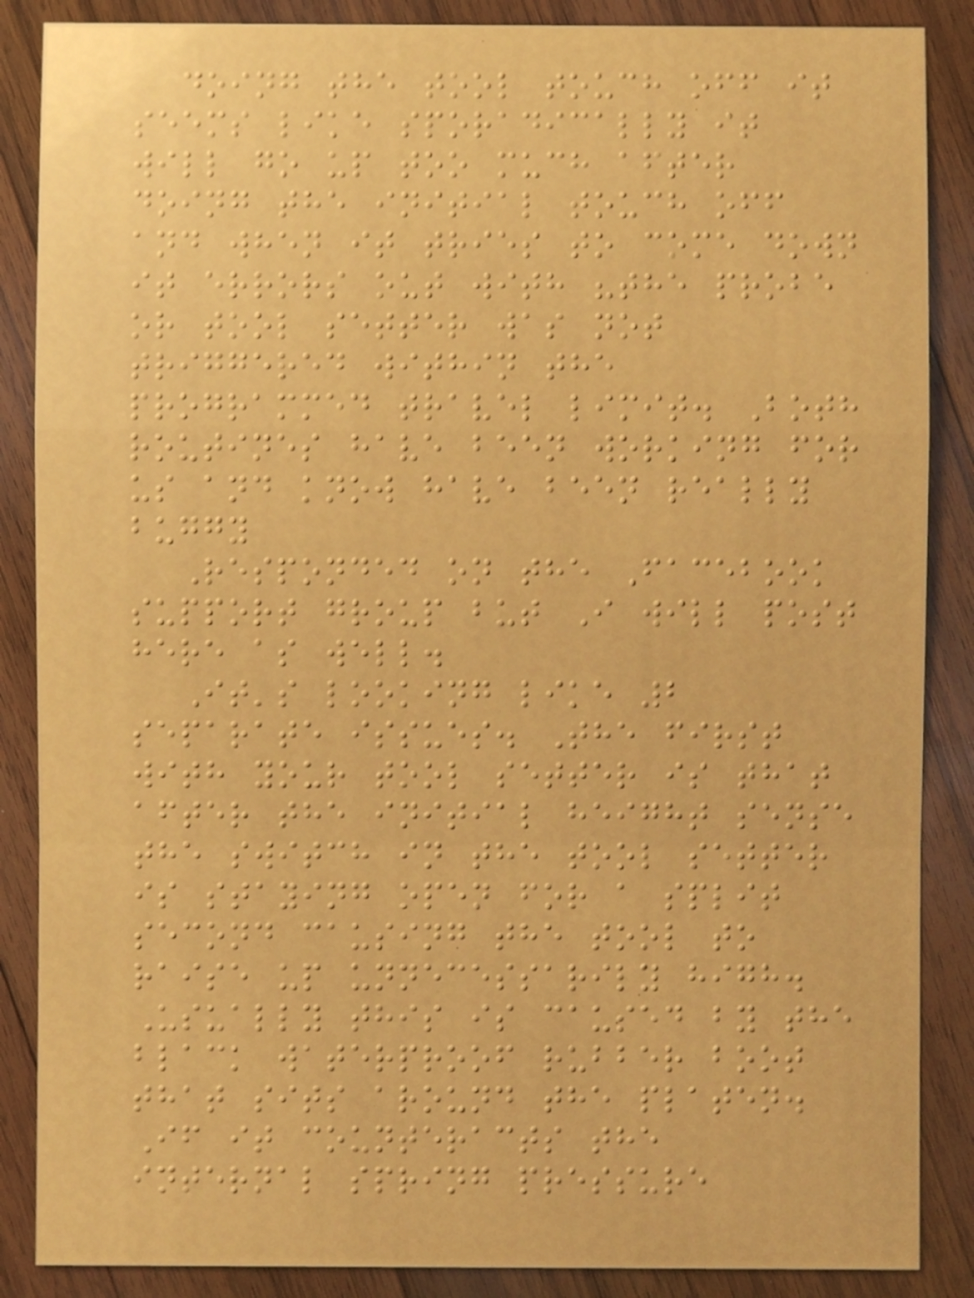doing the tool touch off it
seems like sporadically it
will go up too much after
doing the initial touch off
and when it tries to come down
it errors out with "the probe
or tool setter was not
triggered within the
programmed travel limit. Both
routines have been working for
us and know have been really
buggy
Responded on the Facebook
support group but I will post
here as well.
It's looking like 2
separate issues. The first
with your tool setter is that
after the initial height sense
the switch in the tool setter
is staying open for a split
second causing the tool to
raise up unnecessarily high.
Usually this is caused by the
black waterproof rubber boot
that sits around the platen.
If it counteracts the
internal spring pressure
